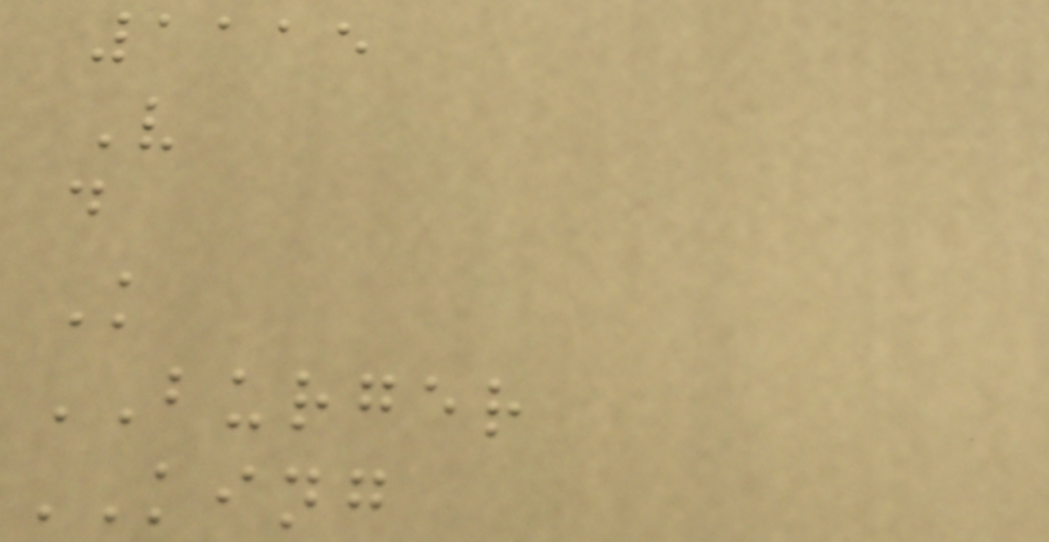1115
V
d
K
BURGER
KING
